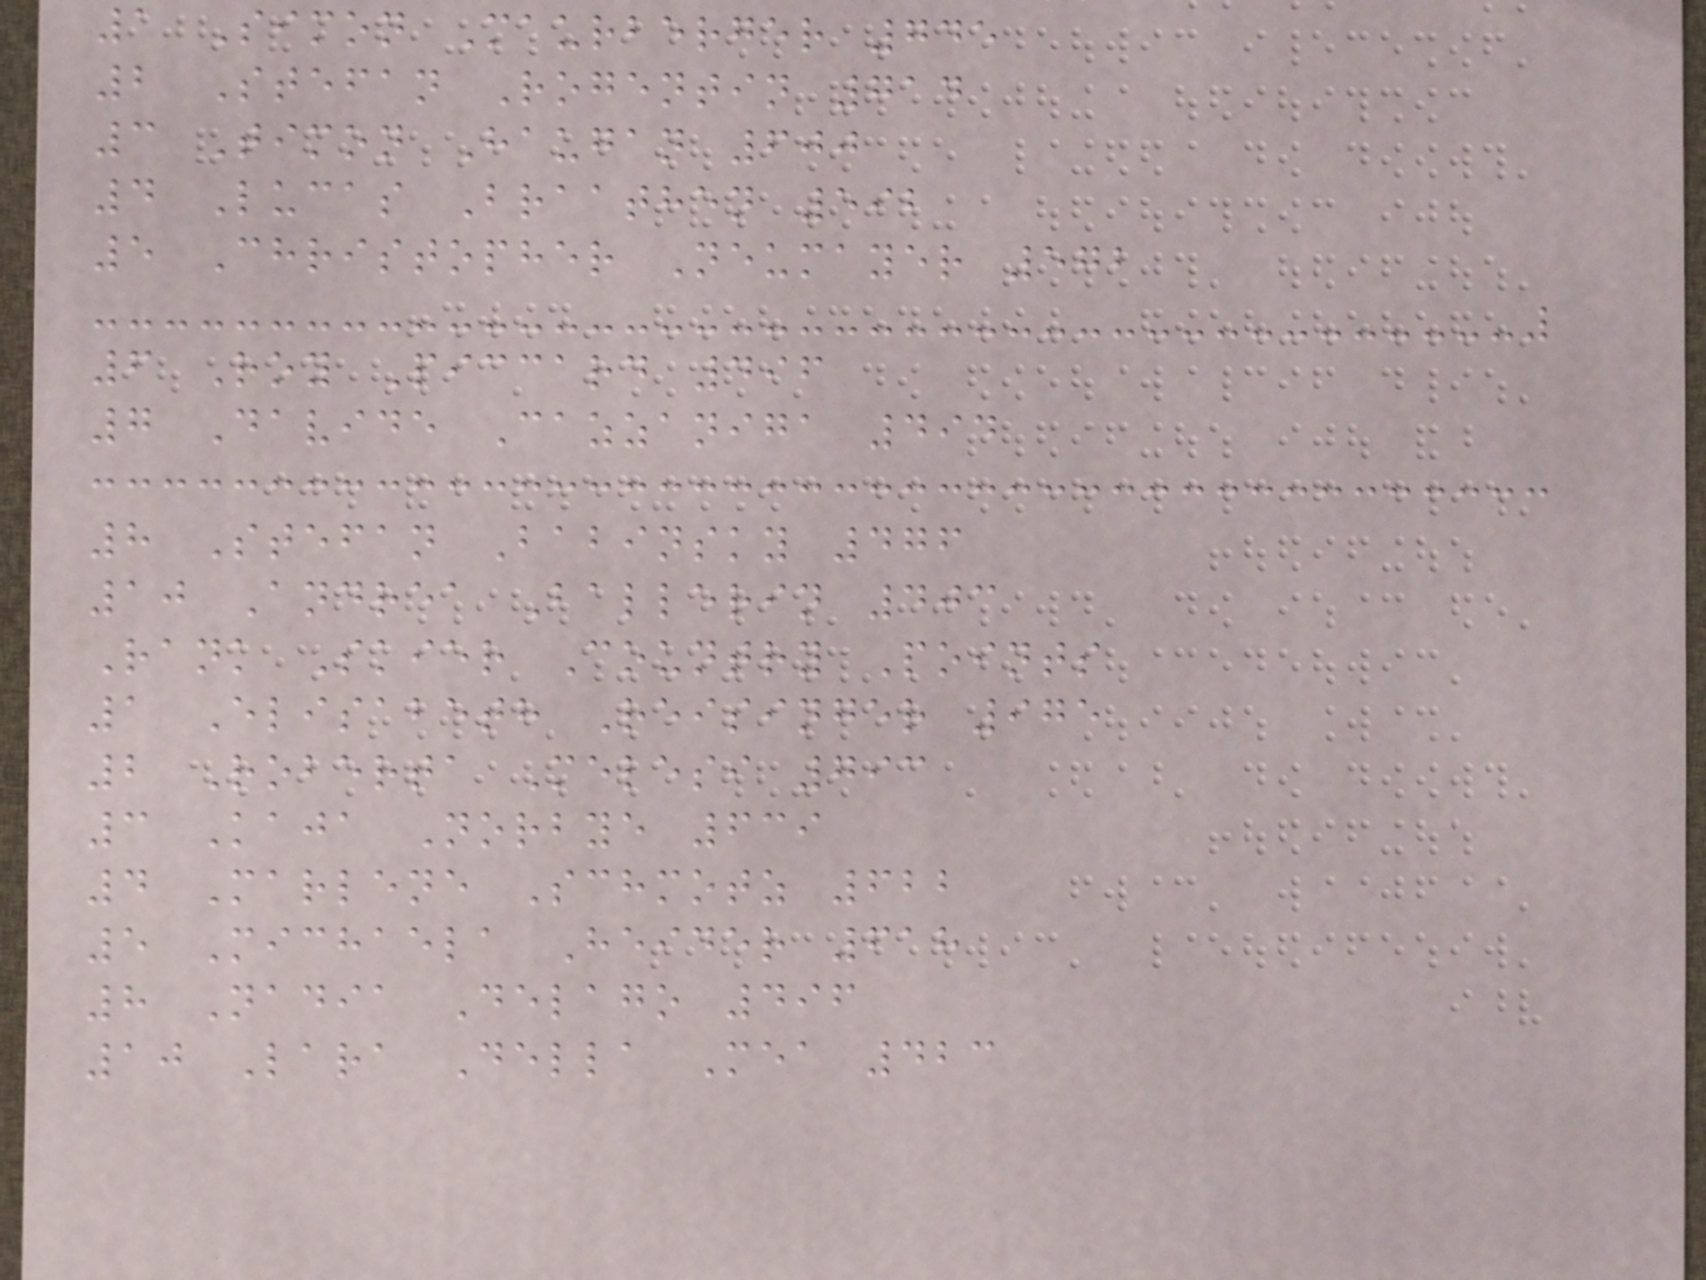1 Simon Maurberger 745
2 Stefan Rogentin 714
3 Timon Haugan 600
4 Lucas Braathen 592
5 Christopher Neumayer 572
6 Roy Piccard 496
7 Davide Cazzaniga 494
8 Stefan Babinsky 476
10 Andrea Ballerin 403
Rank Skier Country Points
1 Elisabeth Reisinger 975
2 Roberta Melesi 793
3 Kaja Norbye 639
4 Marlene Schmotz 622
5 Michaela Heider 618
8 Nadia Delago 496
10 Lara Della Mea 423
